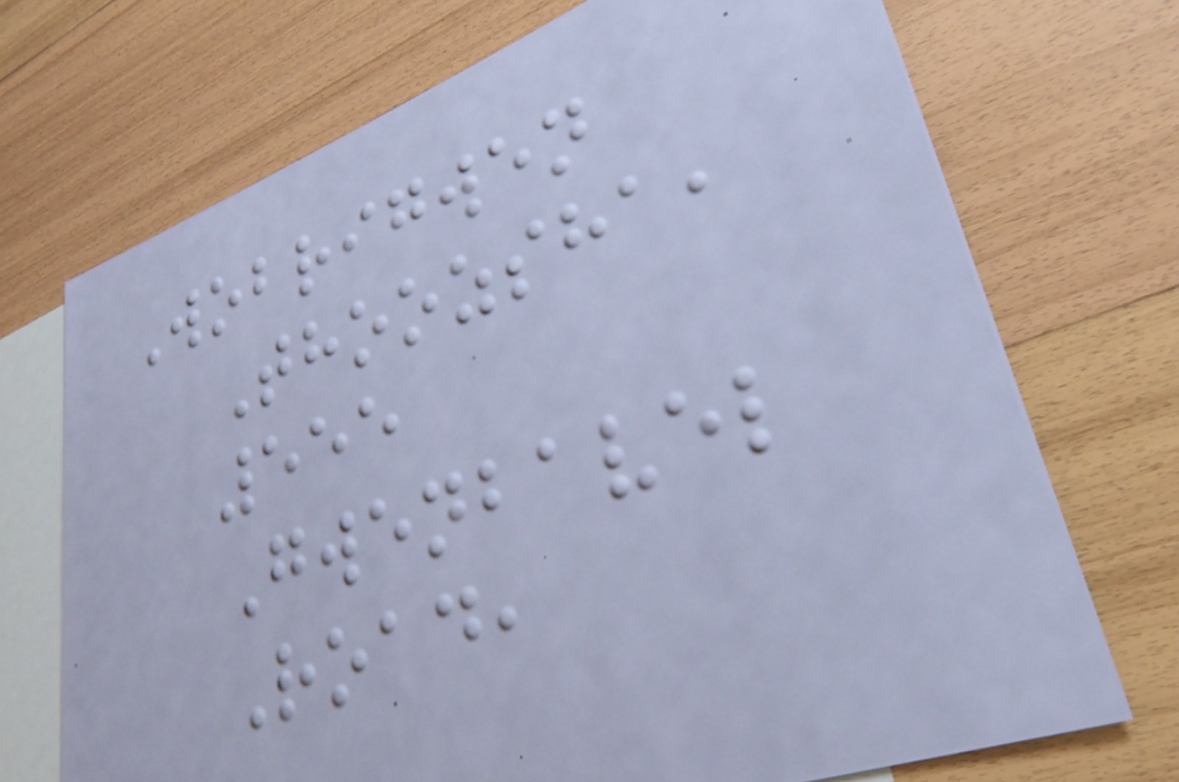Wobrigwen
Thoozsha,
555
Gwenbavel
Road,
